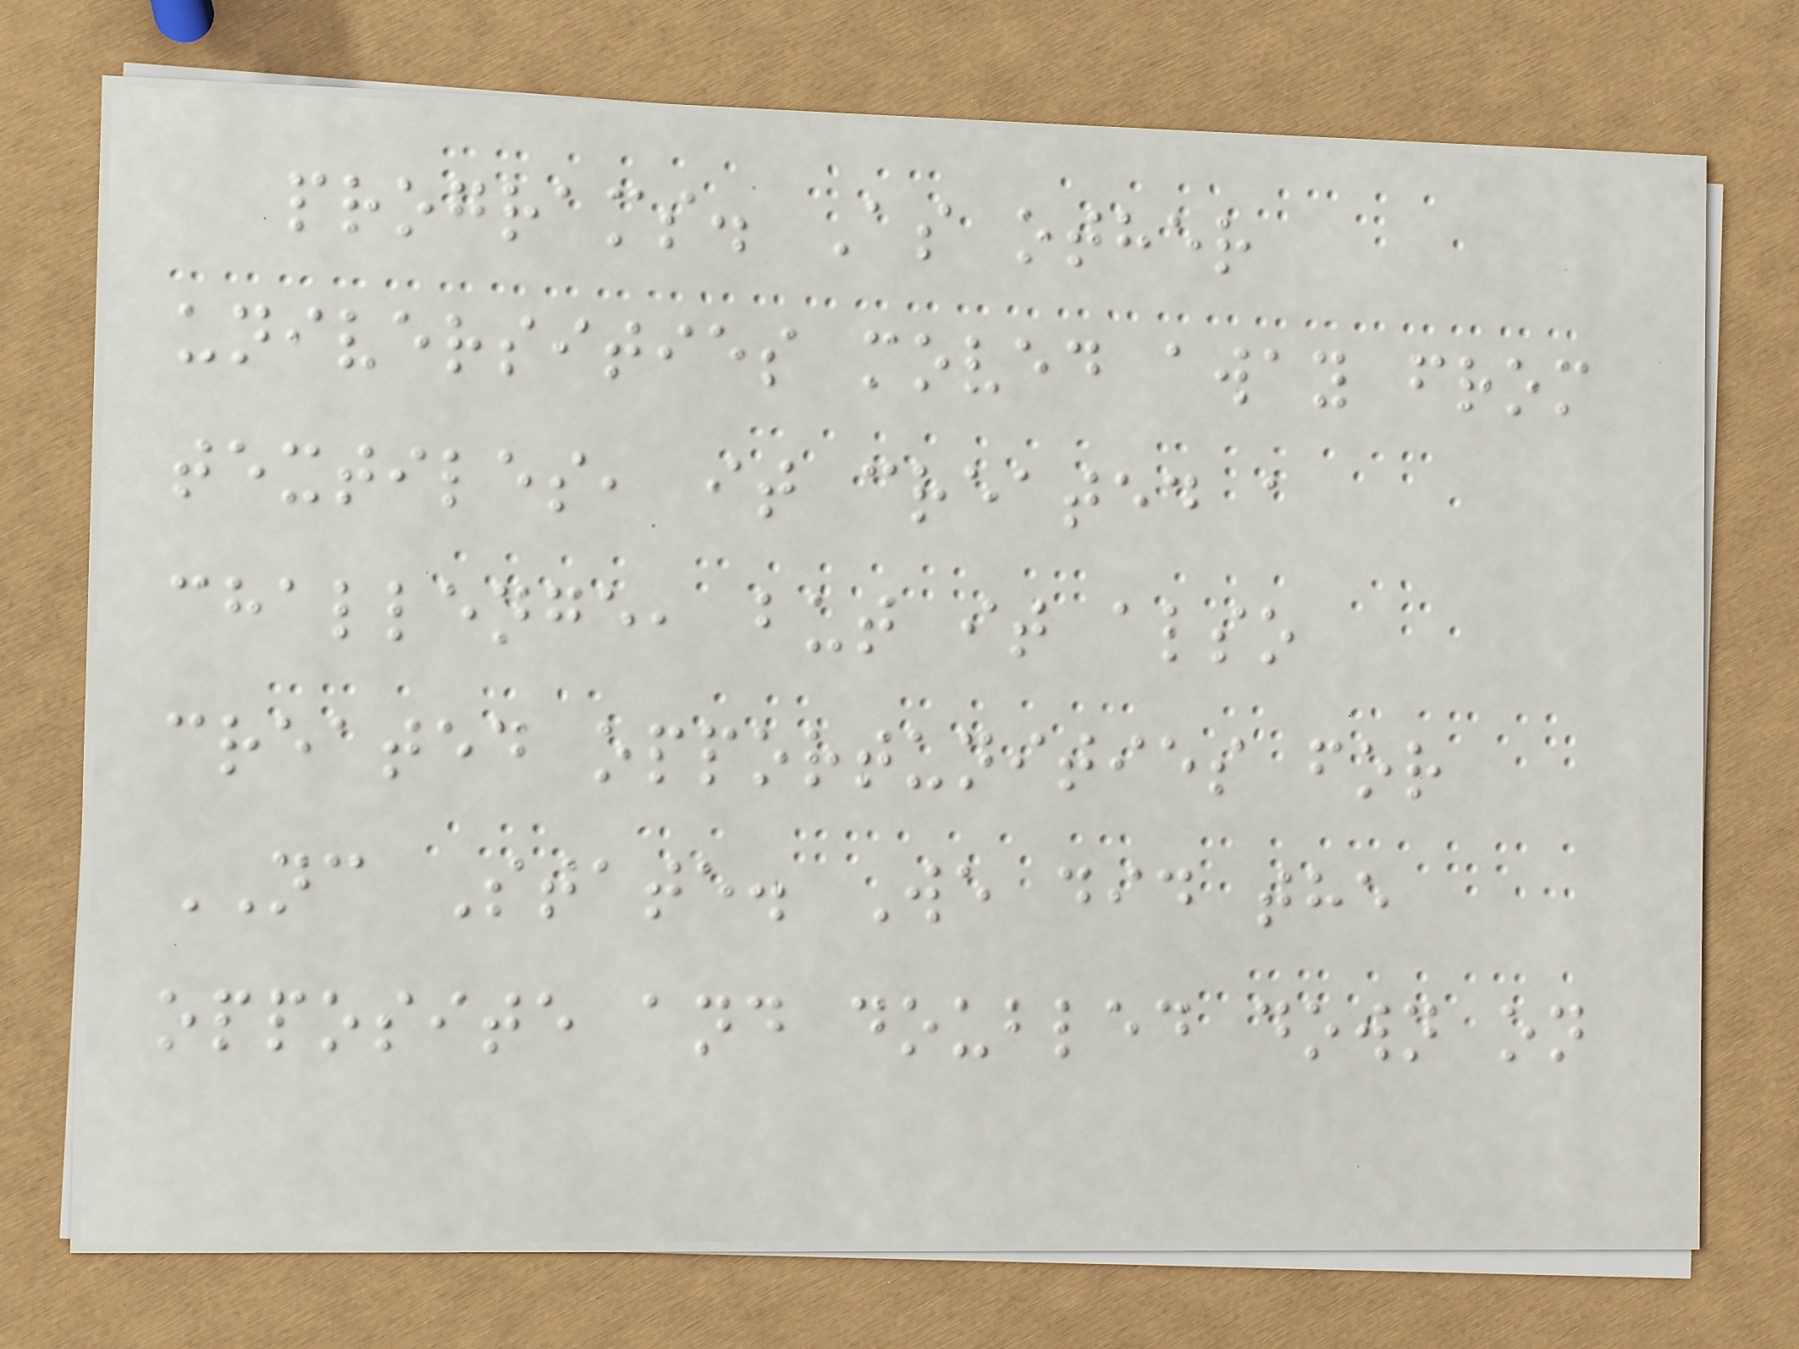programs. As other
universities moved away from
textiles, it created a
challenge, but it also
created opportunities for
NC State. We did the
opposite and doubled down on
